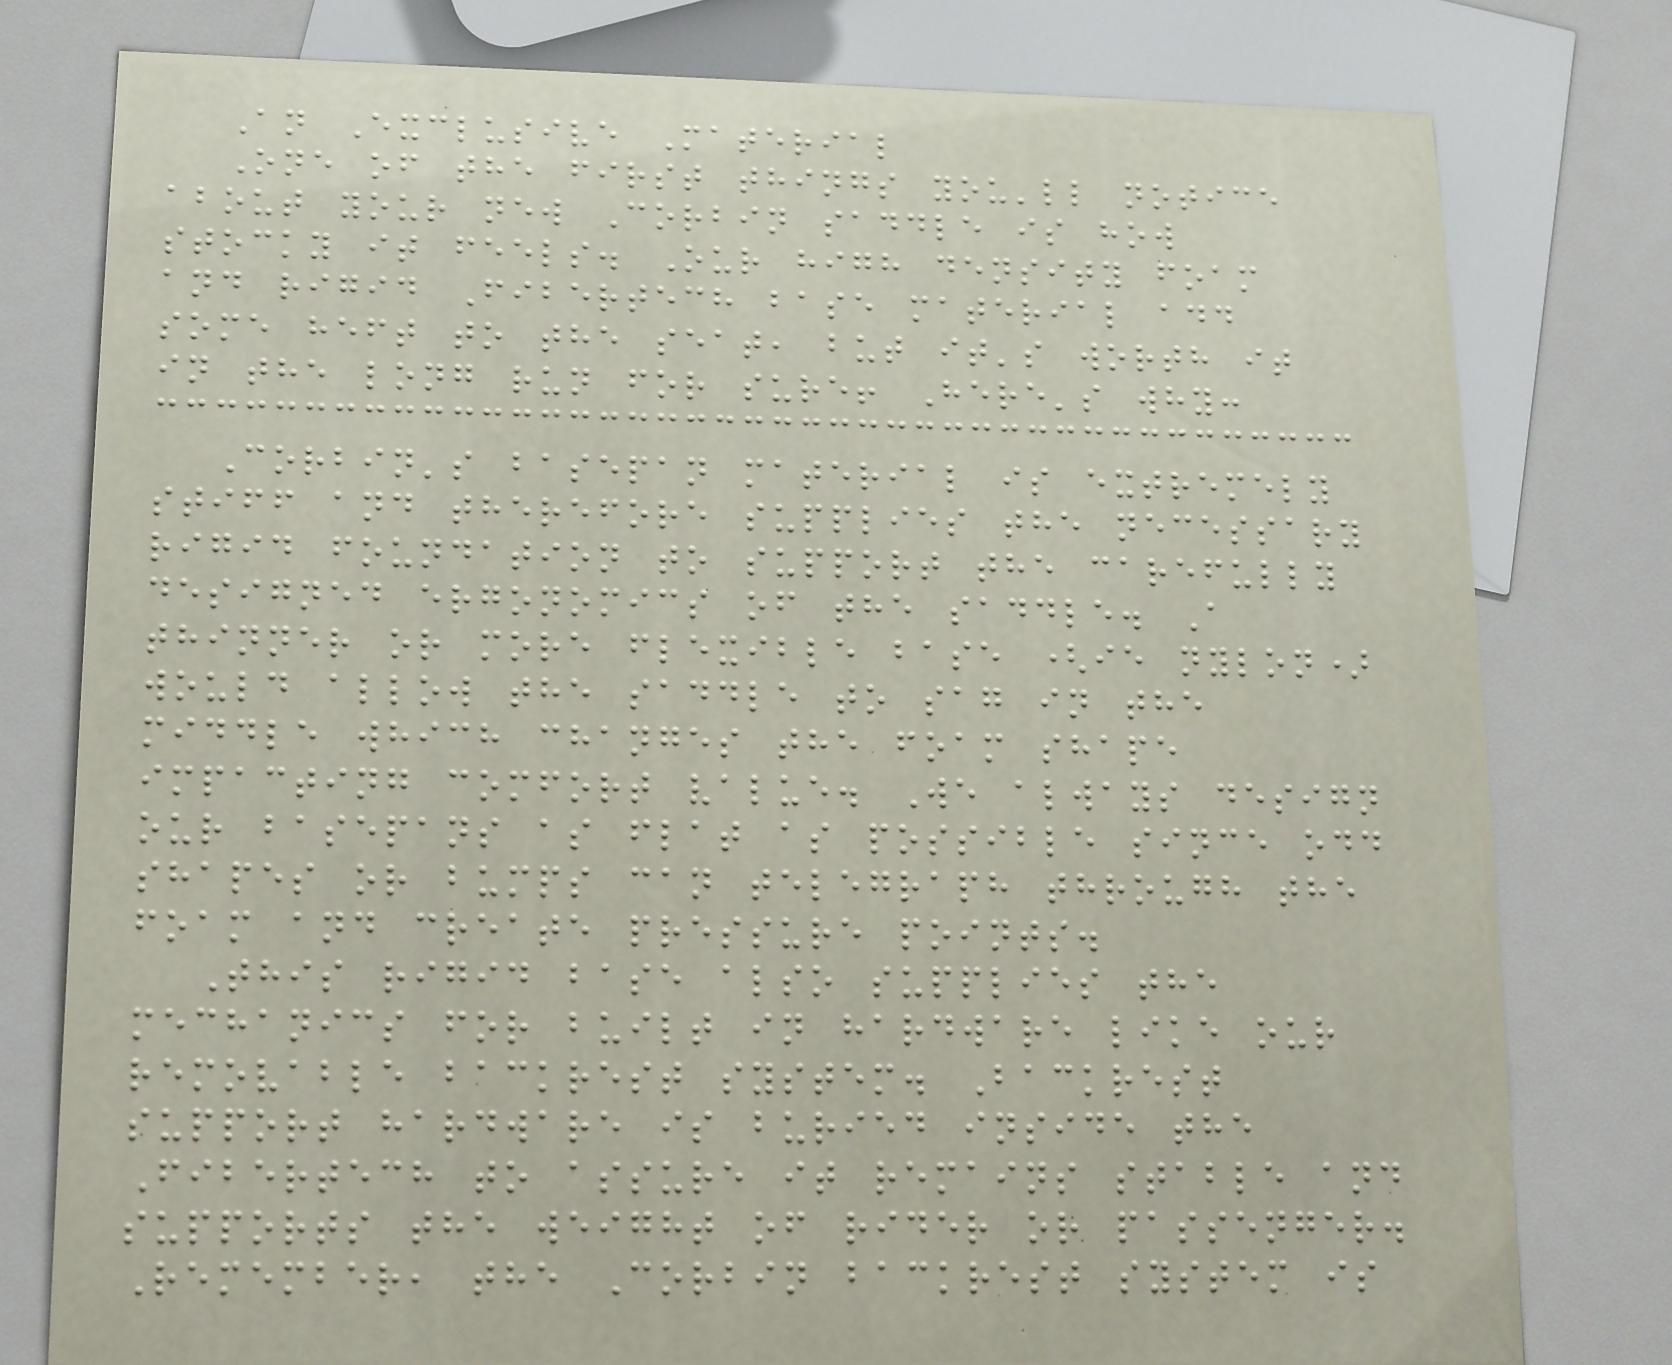An Exclusive Material
One of the first things you'll notice
about your new Corbin saddle is how
stocky it feels. Our high density foam
and rigid Fibertech base material add
some heft to the seat, but it's worth it
in the long run for sure! Here's why:
Corbin's basepan material is extremely
stiff and therefore supplies the necessary
rigid foundation to support the carefully
designed ergonomics of the saddle. A
thinner or more flexible base (ie nylon)
would allow the saddle to sag in the
middle which changes the foam shape
impacting comfort value. We always design
our basepans as flat as possible since odd
shapes or bumps can telegraph through the
foam and create pressure points.
This rigid base also supplies the
mechanics for built in hardware like our
removable backrest system. Backrest
support hardware is buried inside the
Fibertech to assure it remains stable and
supports the weight of rider or passenger.
Remember, the Corbin backrest system is
